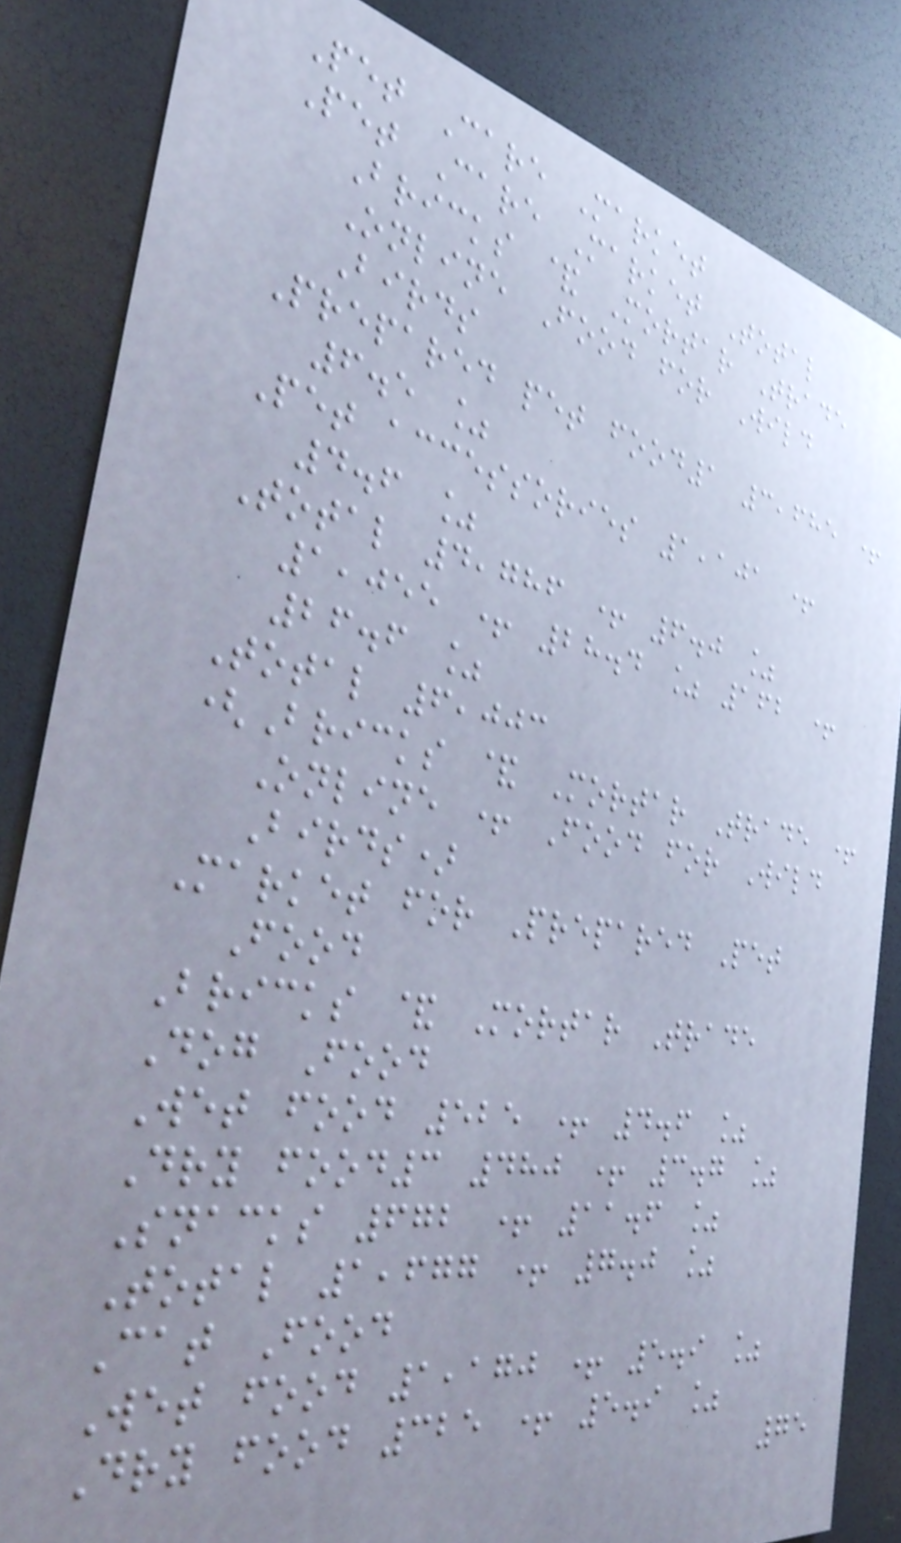Pet Care Market
Pet Care Market Total
Bricks & Mortar Trade
Online Food for Wild
Birds
Prepared pet food1 3,685 +
6.5 %
Pet accessories 1,101 +
4.6 %
Total 4,786 + 6.0 %
1,055 + 28.4 % 162 +
26.6 %
Total 6,003
(Bricks & Mortar Trade +
Online + Food for Wild
Birds)
Market for Prepared Pet
Food
Bricks & Mortar Trade
Dog Food
Wet food 525 + 4.6 %
Dry food3 480 + 3.7 %
Snacks 672 + 11.6 %
Total 1,677 + 7.0 %
Cat Food
Wet food 1,170 + 5.9 %
Dry food 325 + 5.9 %
75
